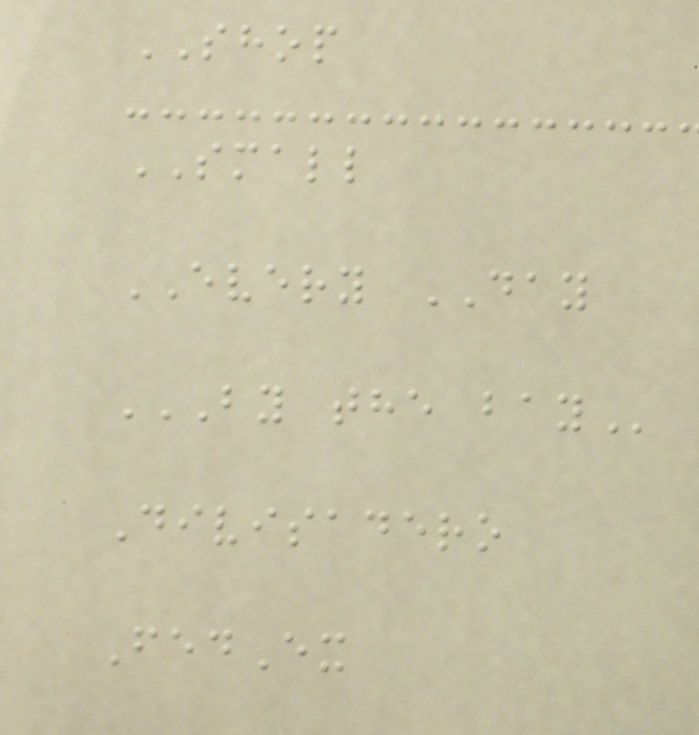SHOP
SMALL
EVERY DAY
BY THE BAY
Divisadero
FedEx
